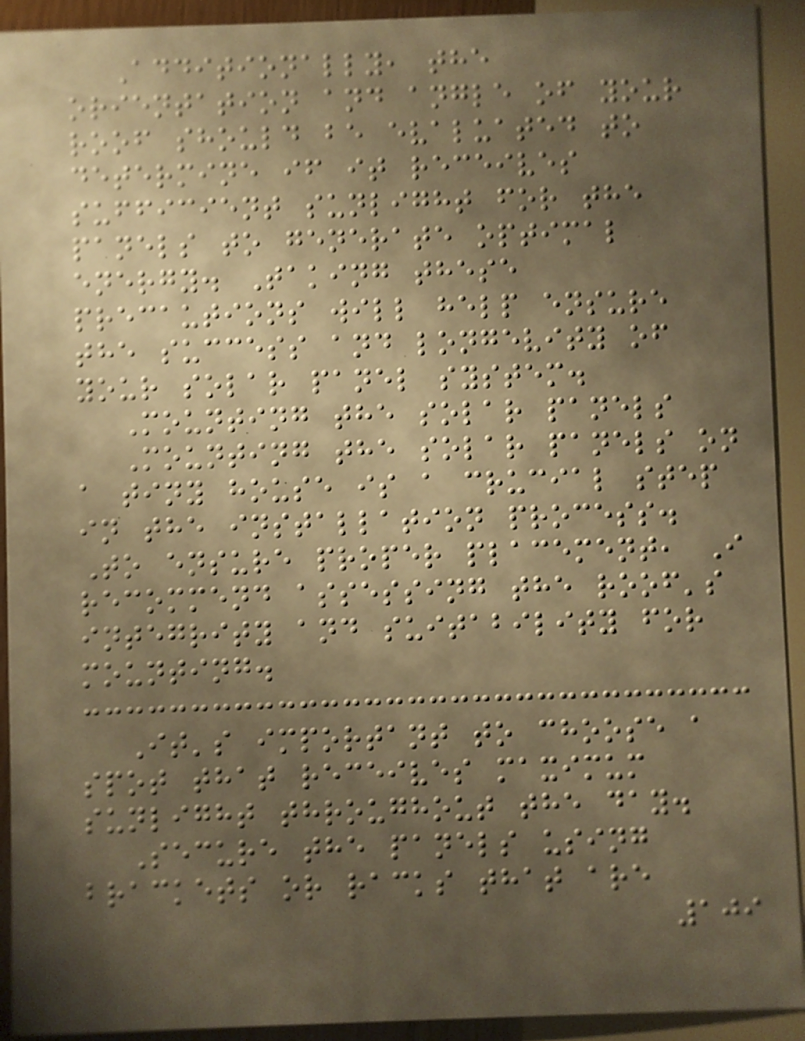Additionally, the
orientation and angle of your
roof should be evaluated to
determine if it receives
sufficient sunlight for the
panels to generate optimal
energy. Taking these
precautions will help ensure
the success and longevity of
your solar panel system.
Mounting the solar panels
Mounting the solar panels on
a tiny house is a crucial step
in the installation process.
To ensure proper placement, I
recommend assessing the roof's
integrity and suitability for
mounting.
It's important to choose a
spot that receives maximum
sunlight throughout the day.
Secure the panels using
brackets or racks that are
109
